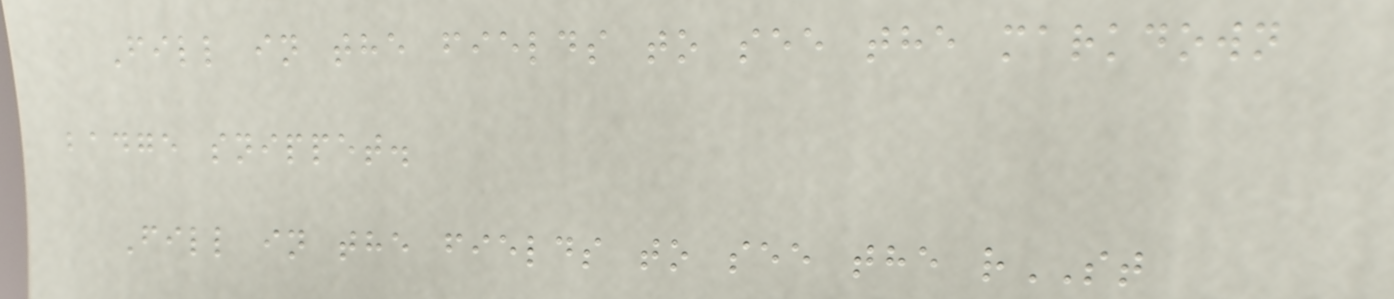Fill in the fields to see the markdown
badge snippet.
Fill in the fields to see the rST
